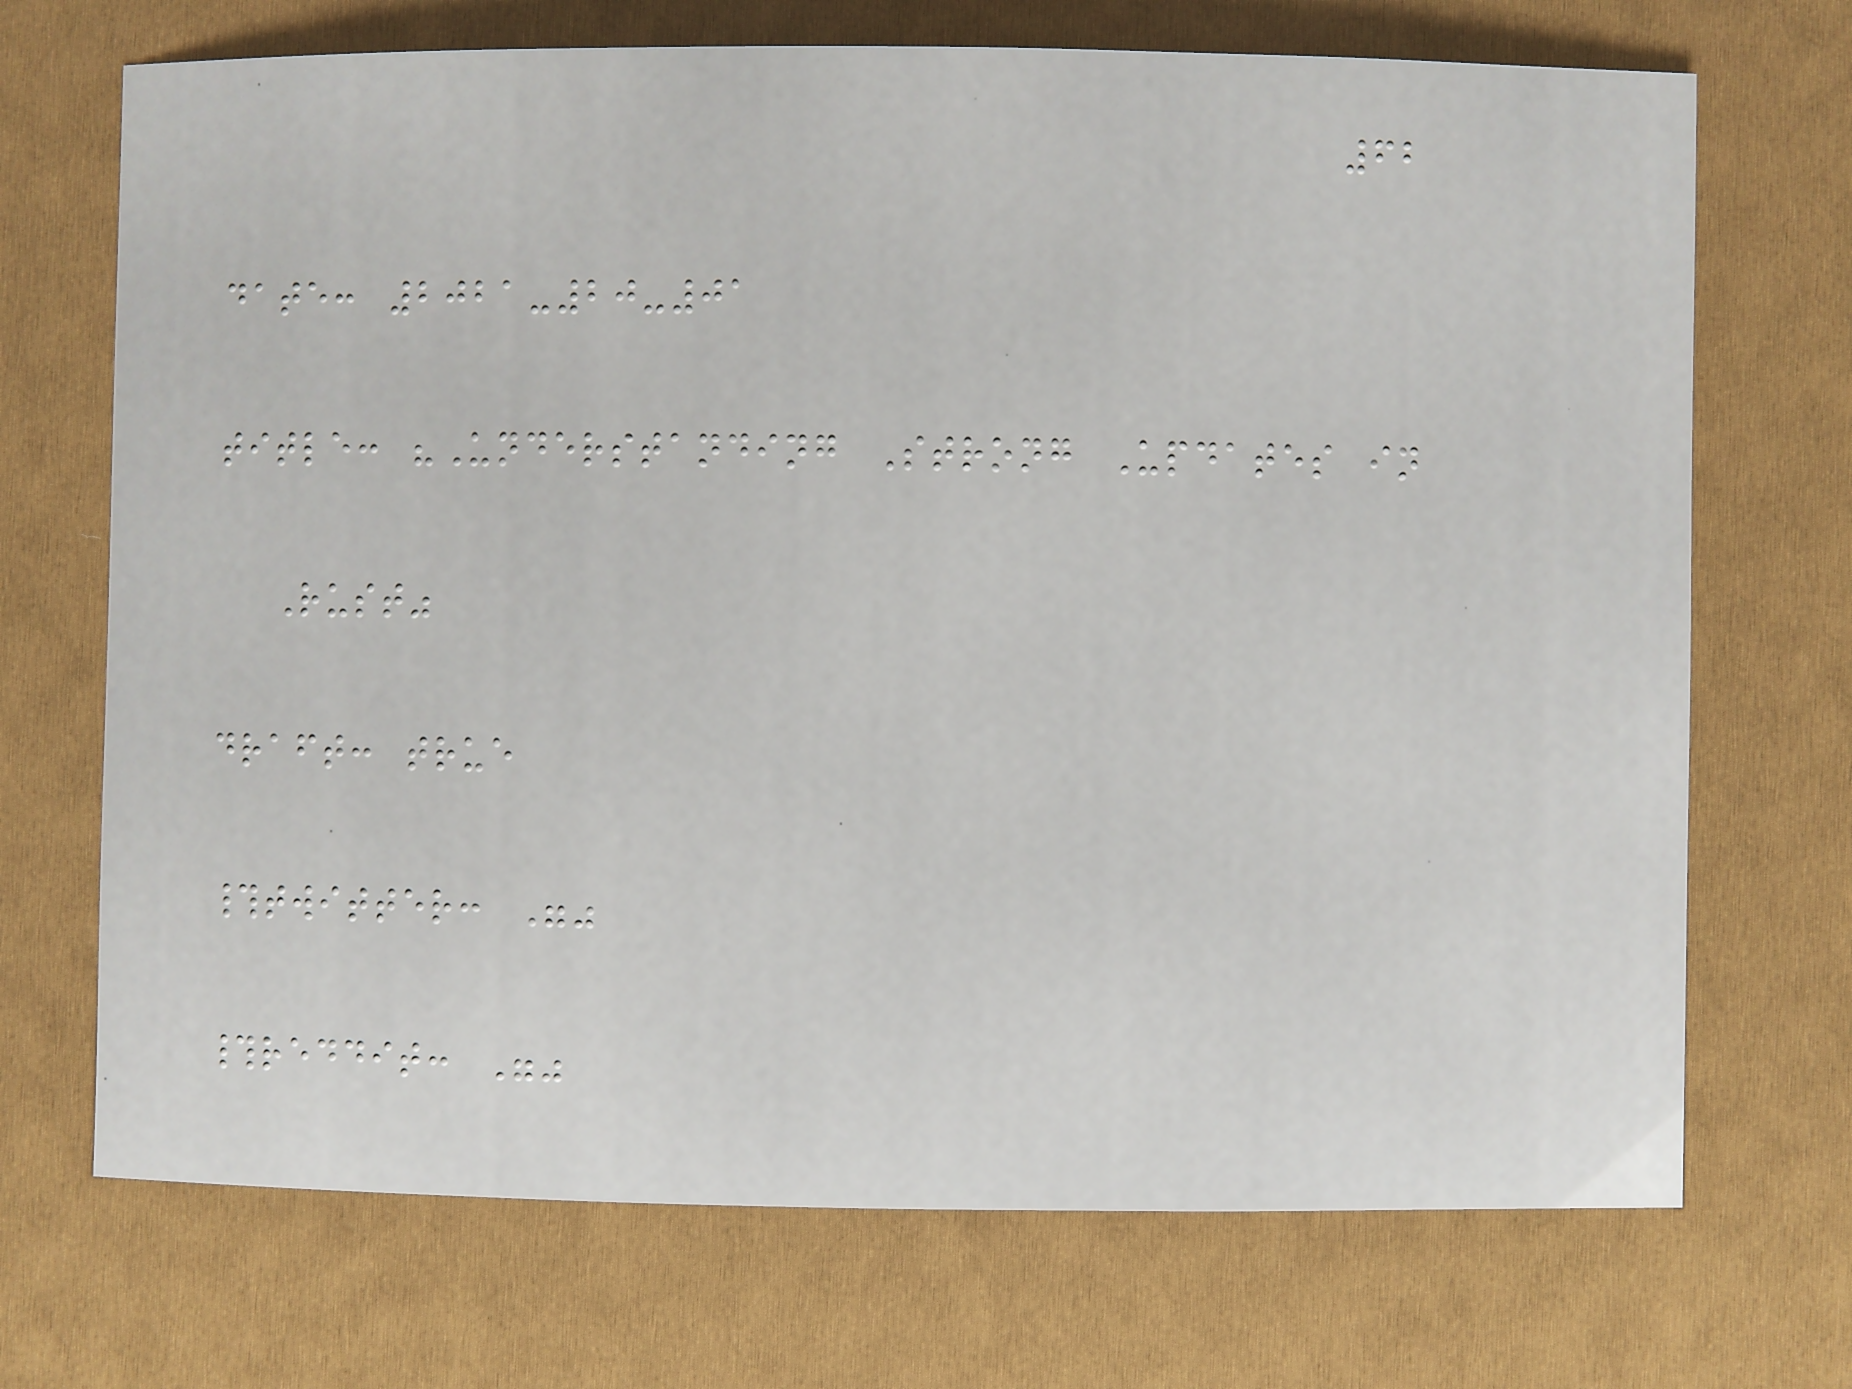62
date: 2021-20-01
title: "Understanding Strong Updates in
Rust"
draft: true
#twitter: ""
#reddit: ""
